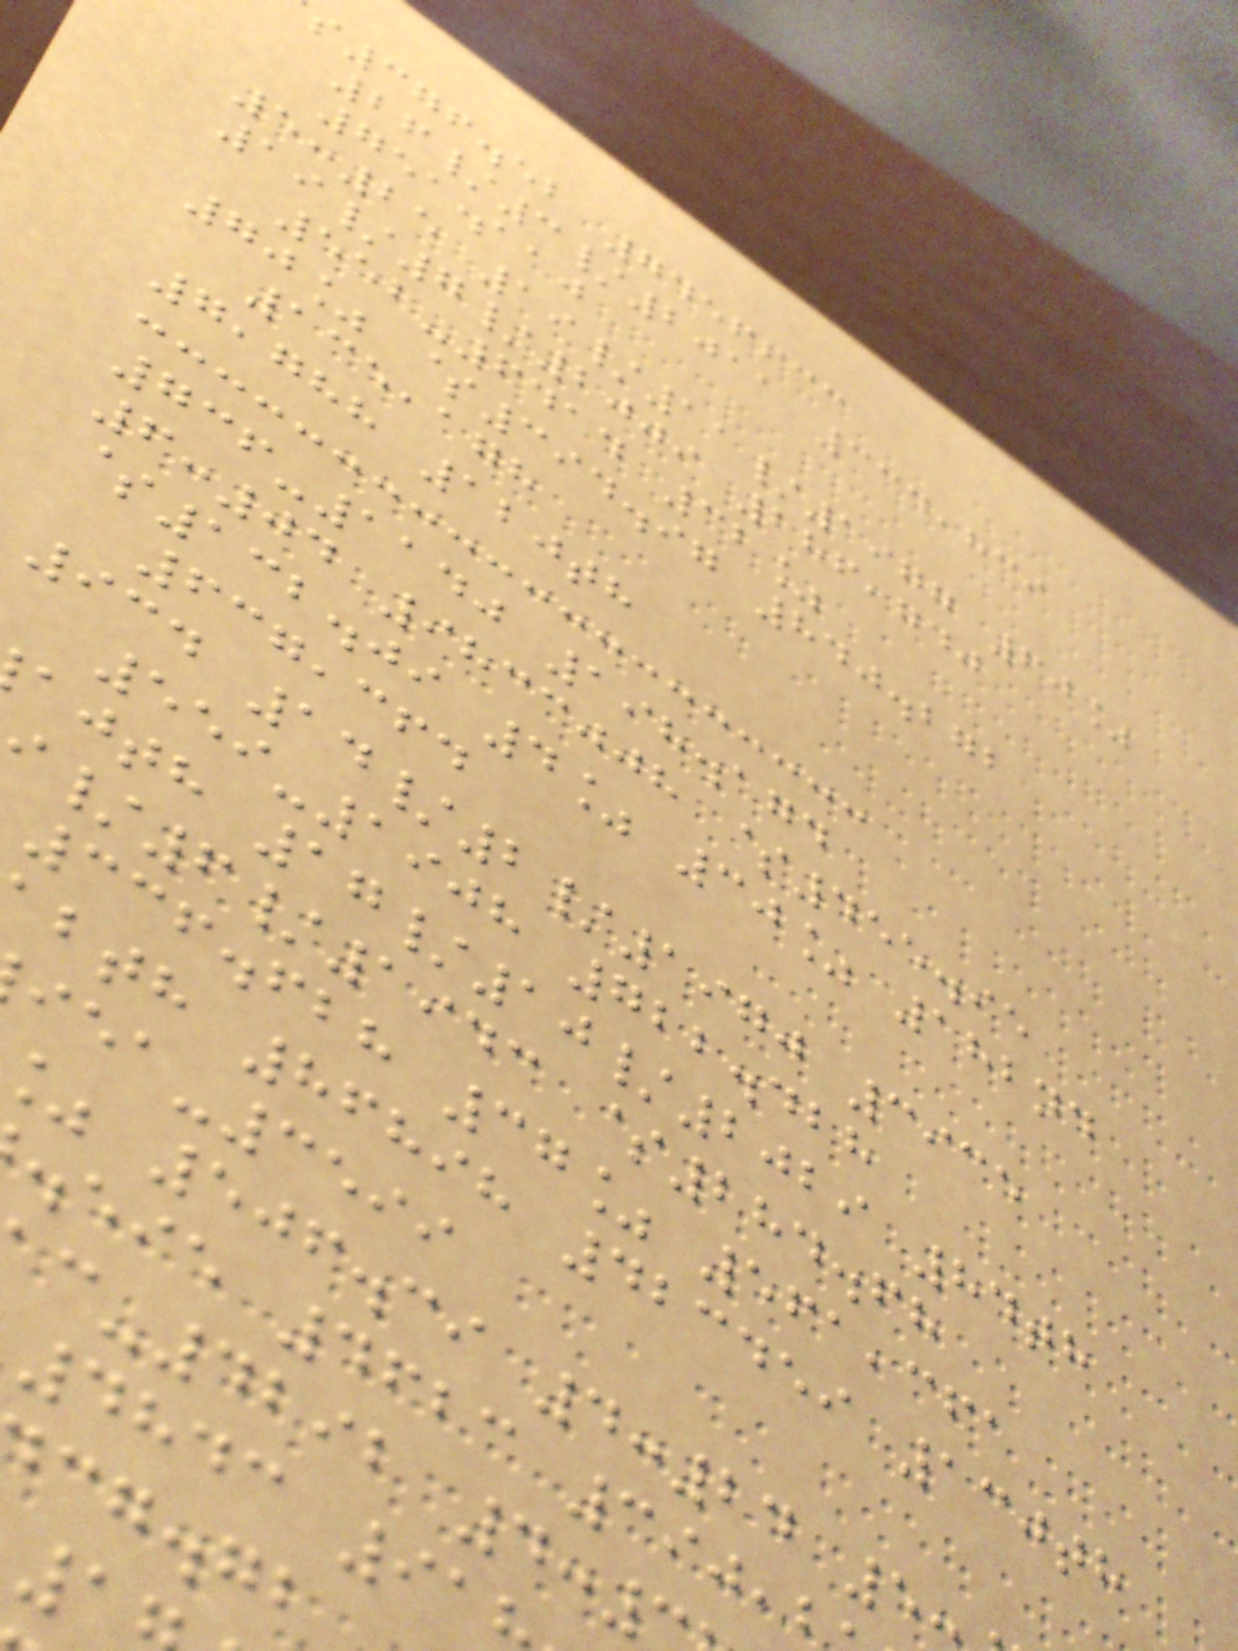376.52 7456633
26/3/2011 334,839
751.110
5:25 19/11/1977 60%
19/7/2009 286,740
552-6414 32%
70% $394.97 840.272
135,178
7,788 120th
736-1140 198.174
6:04 9833008 $455.95
$132.09 4% 30% 182nd
637,364
934 14/2/1970 3935
559-1908 722.428
ajth 17/10/2029 84th
/6/1943 $284.68
336.628 37% 561,361
bth 86898 423459 130th
-3599
506.39 4:24 5
.eie 4623 390,
-4292 4:
4843 91
cg.gb
